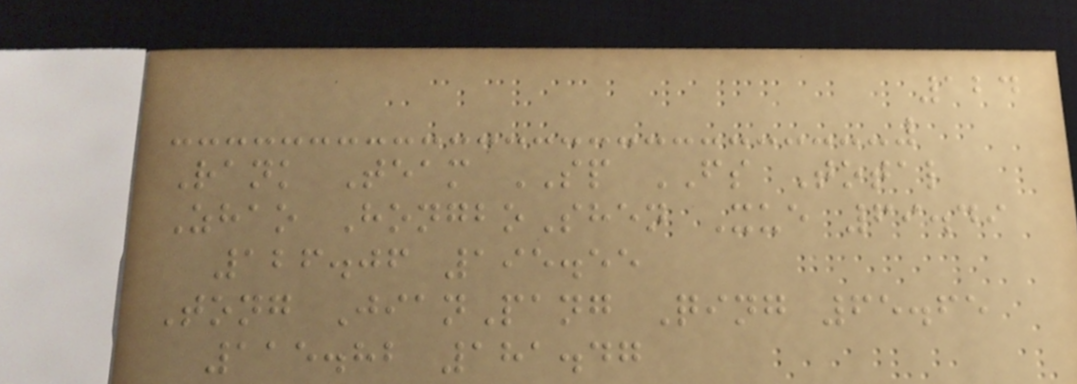124
Rank Team SP FS Total
Zhao HongboShen Xue 69.49
126.06 195.55
Tong JianPang Qing 65.65
115.82 181.47
